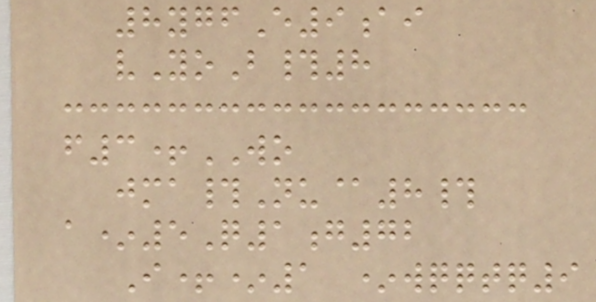8ygfE9ai
vYoB#8
f3+WO
jma#Nu@8#
a*5Q1g72
I+*1 *wqqtq9
